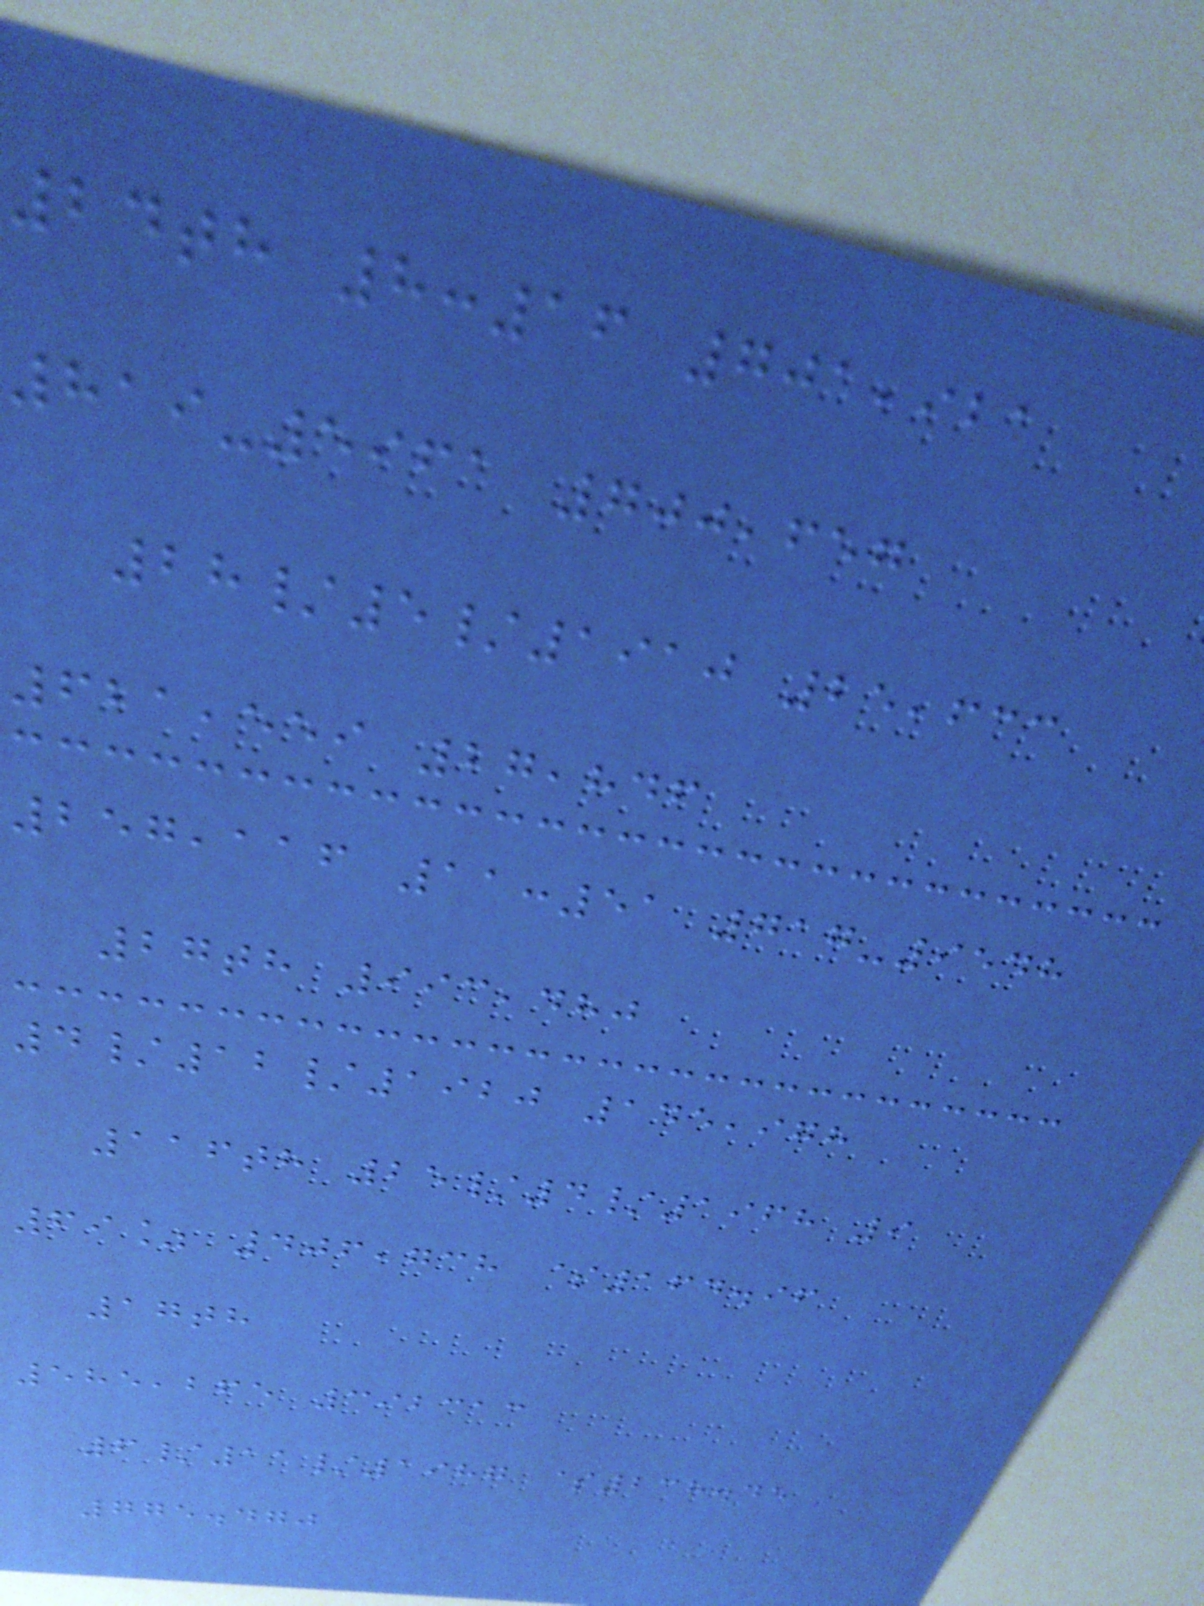24th 8:16 701,921
819-5961 700,657
28/5/1910 25,633
621,559 27,846
257,116 11:51 717-9548
27th 993,480
4/12/1920 145,978
116th 25/4/1968 9
69% 406,738 $164.96
17th
585,265 392313
6/11/1987 $238.45
775.470
